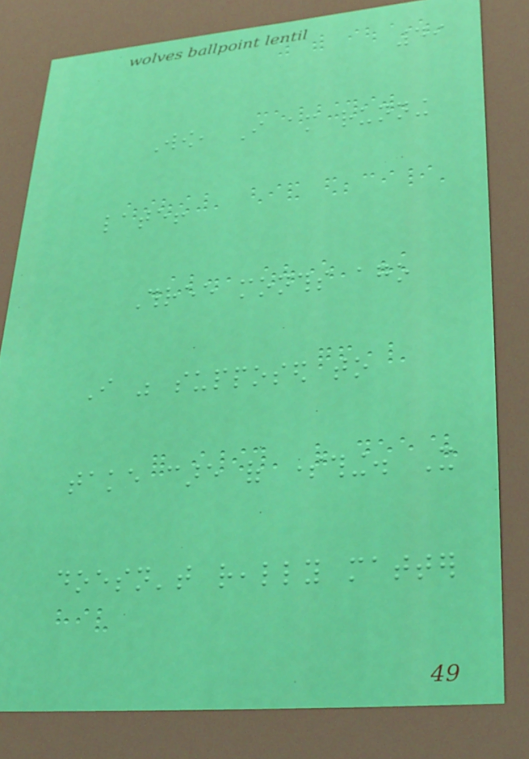49
Wow, I am running
late!
Three months ago
I was supposed to
take care of something. It
doesn't really matter
